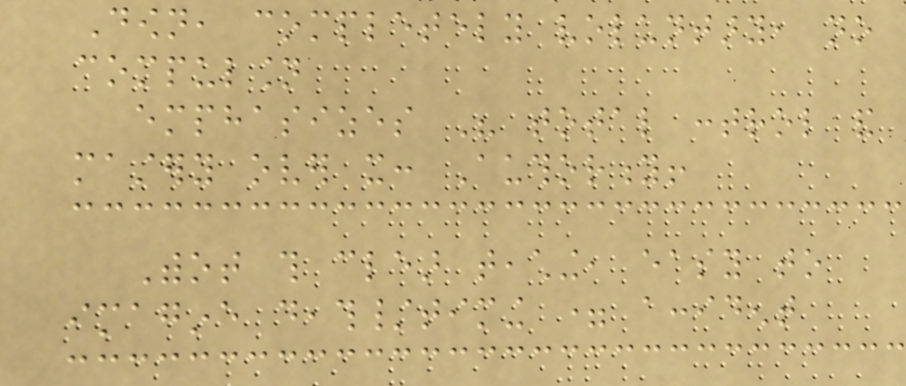Down, completely voluntary, no
compulsion
emphasizes His total control and
mastery over it: Authority!
Withot this clear teaching, easy to
imagine death/timing = accident
